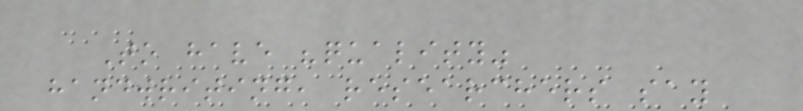To have "quality"
handwriting, researchers say
